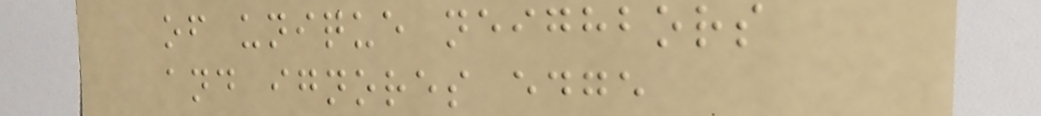of unique neighbors
and ignores edge
